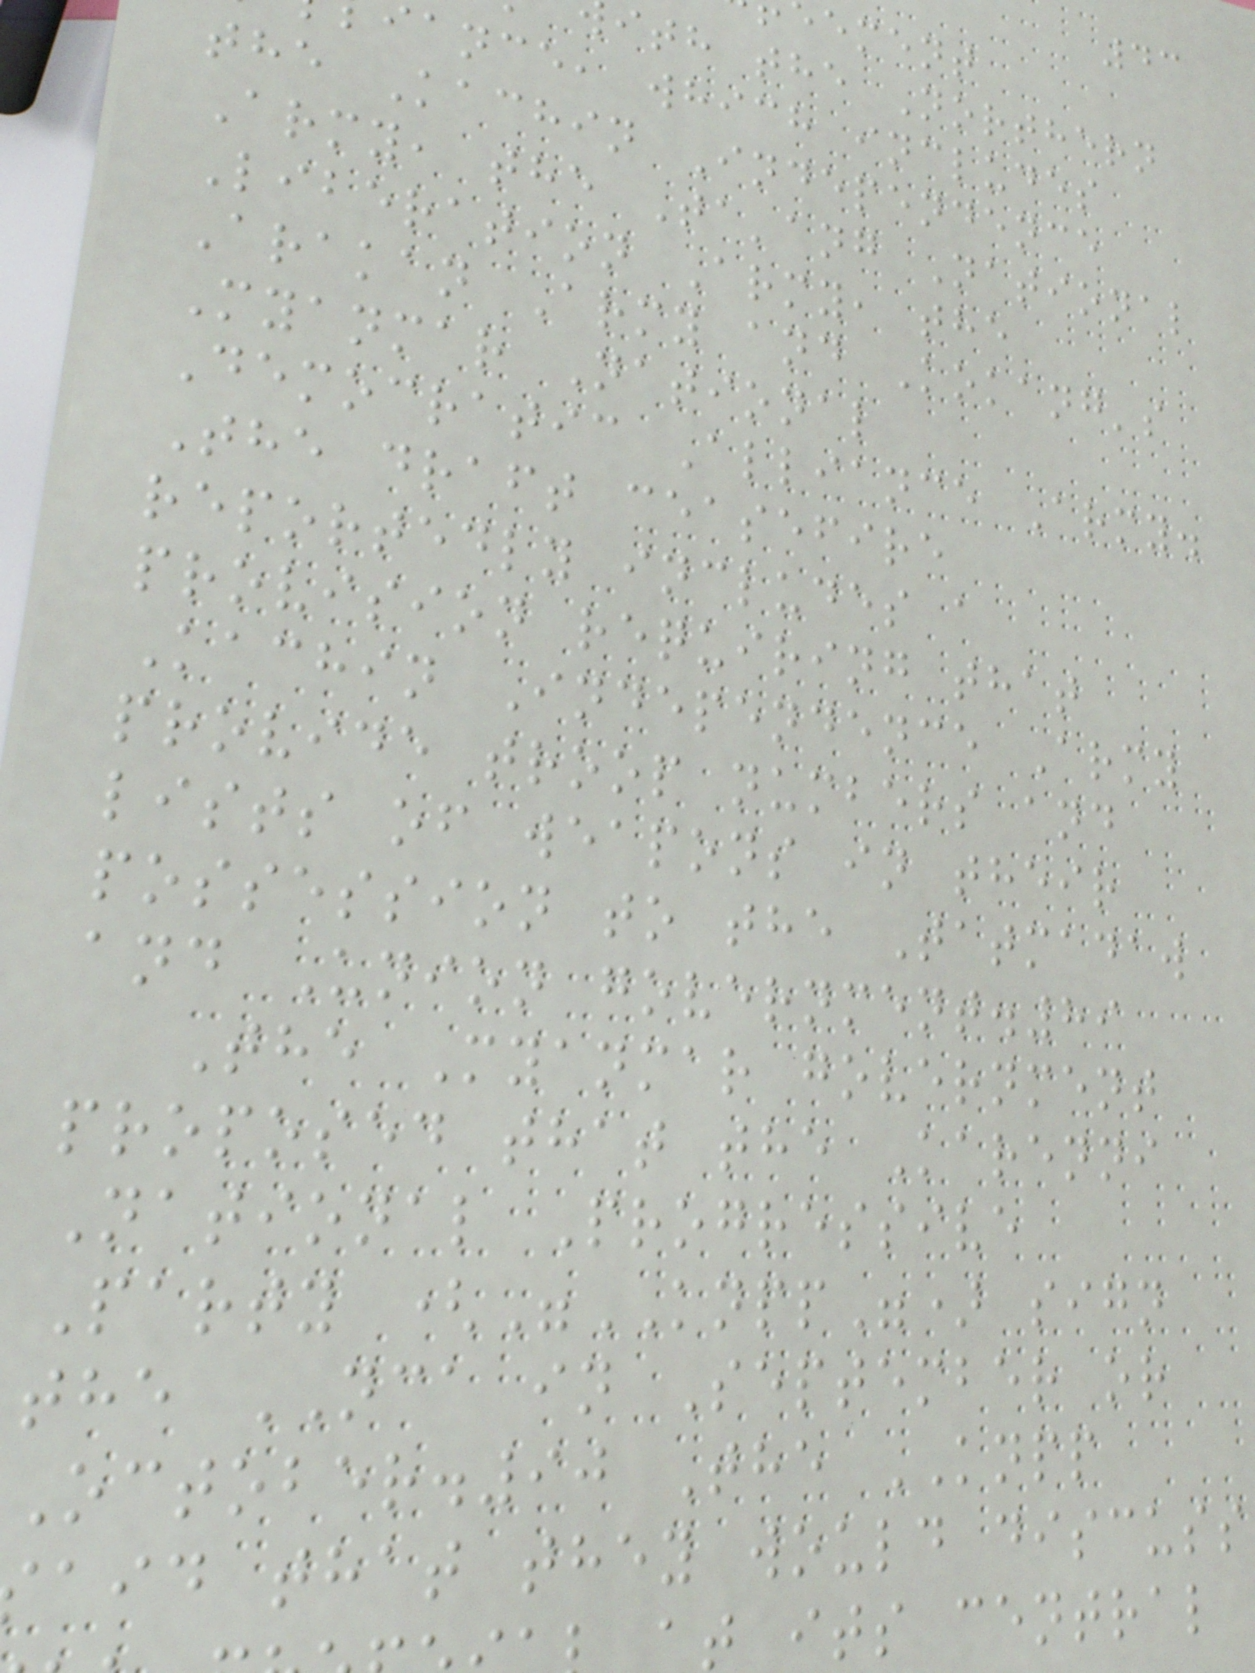43
ement
ith the Northern
ance, which includes
the Kachin Independence
Army, the Ta'ang National
Liberation Army, the
Arakan Army and Kokang's
Myanmar National
Democratic Alliance Army.
The draft ceasefire
reportedly includes a
provision requiring that
Kachin Independence Army
provide troop numbers and
lists of weapons in their
possession to the Tatmadaw
and Union government.89
The Myanmar government
proposed that the Karenni
National Progressive
Party ("KNPP") sign
the NCA in September or
October.90 The KNPP
aid that they would discuss
t its central
